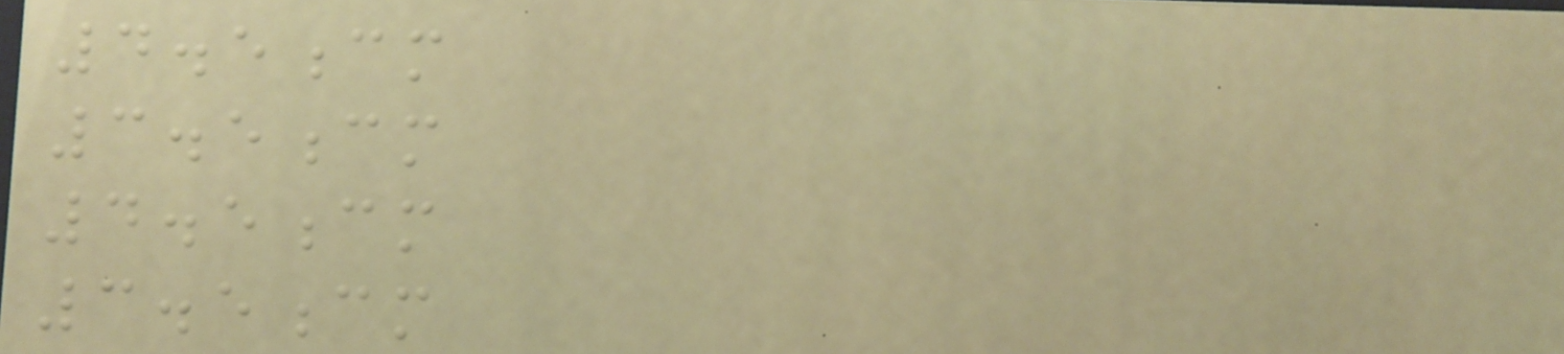4.5cm
3.5cm
4.5cm
3.5cm
